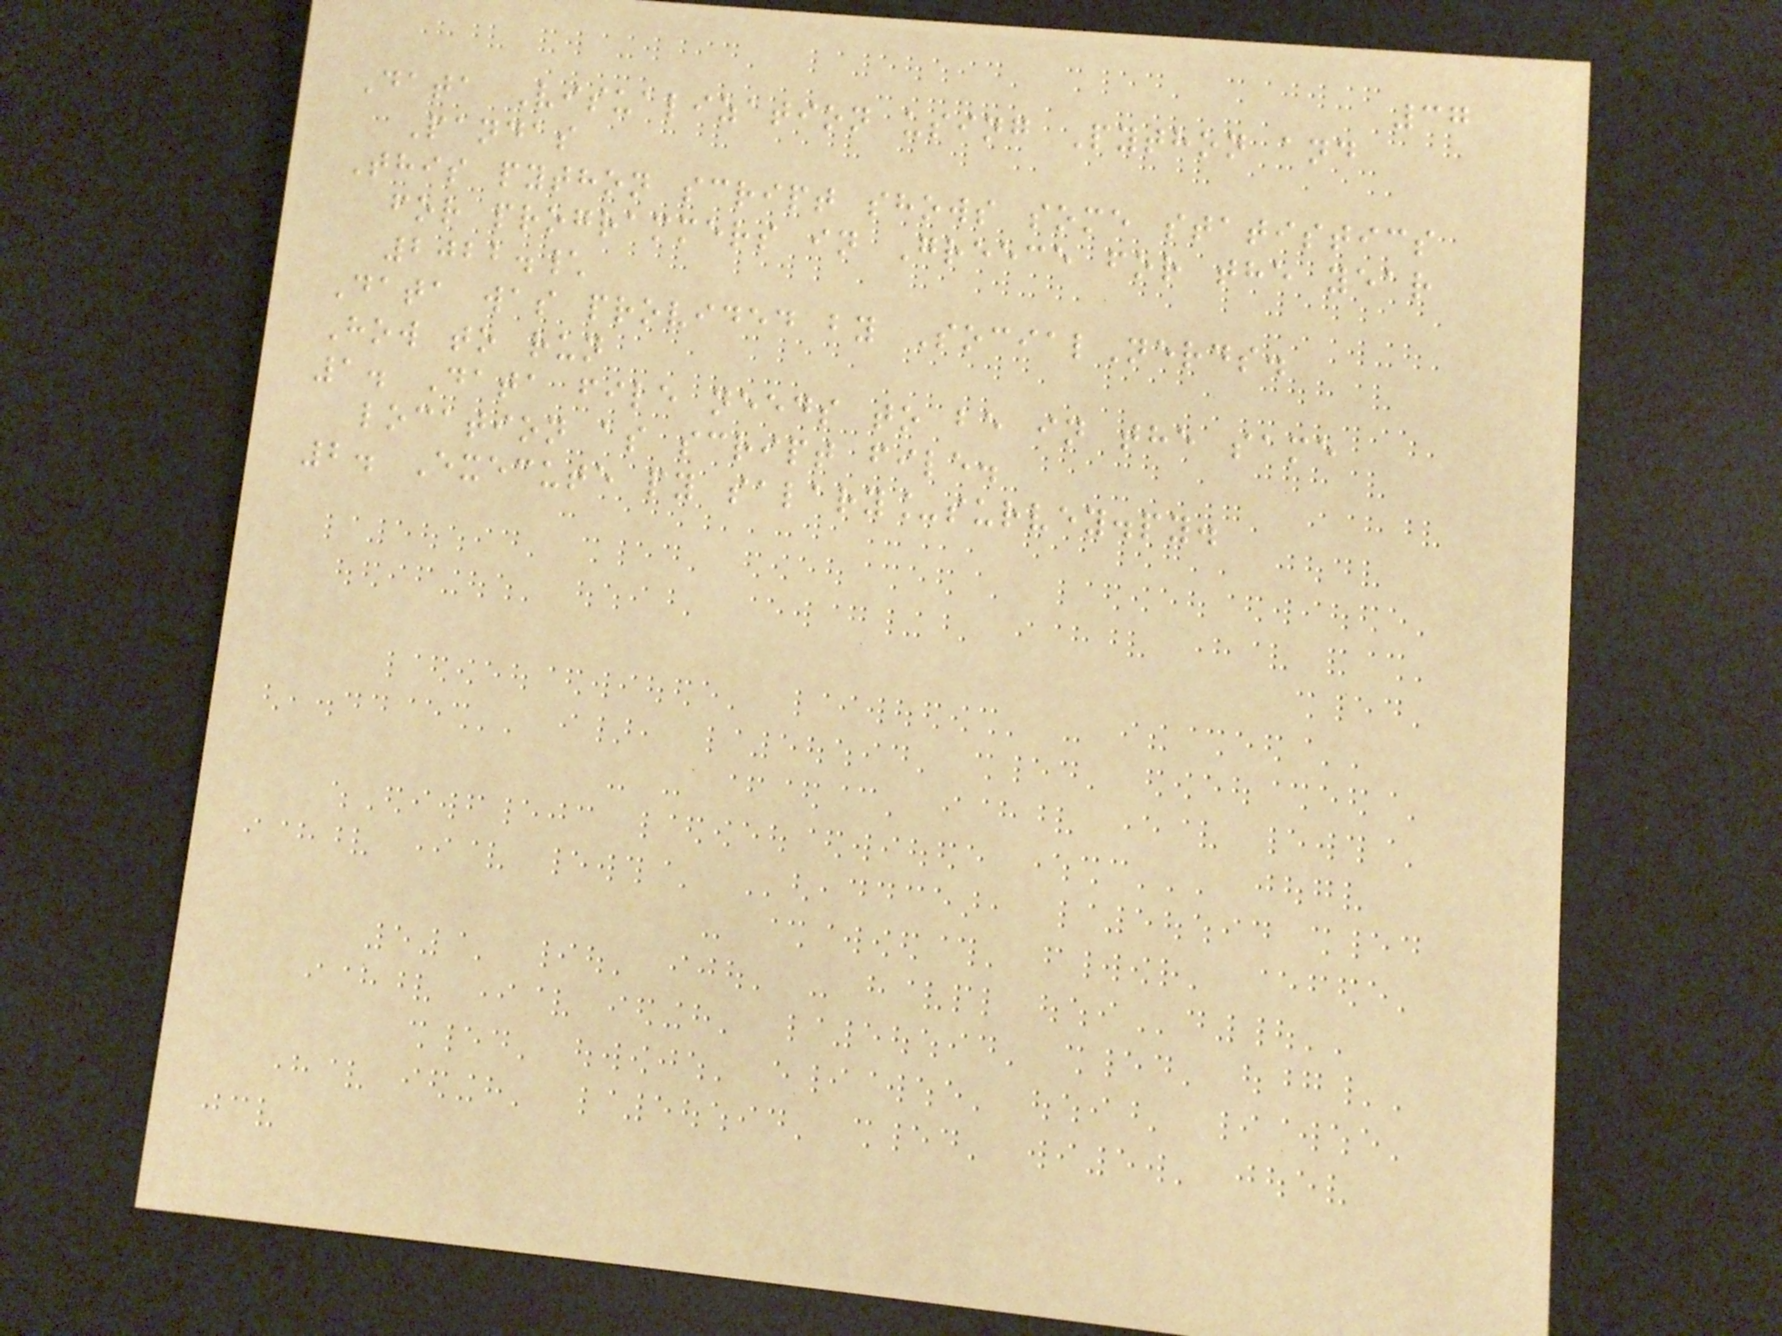37
Data Visualization using Python and
Pandas
This python script shows some statistics
for programmers in Greece for the year
2022.\
Data was provided by SocialNerds.
How to run
1. Data file needs to be in the same
location as script file.
2. Execute py salary_survey.py.
